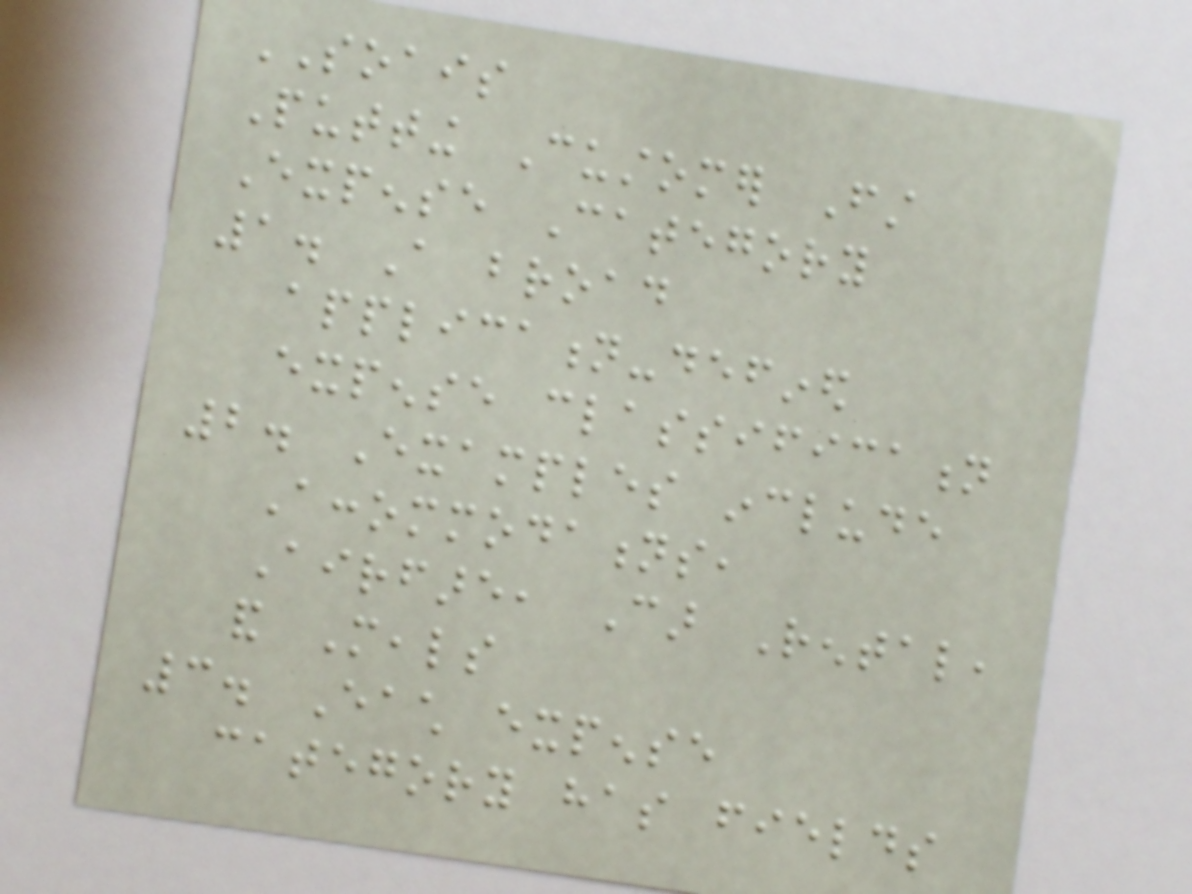SOAIS
Putting Customer First
Expense Category
1. A broad
application-defined
expense classification
2. Examples include
Accommodations,
Airfare, Car Rental,
and Meals
3. Each expense
category has fields
